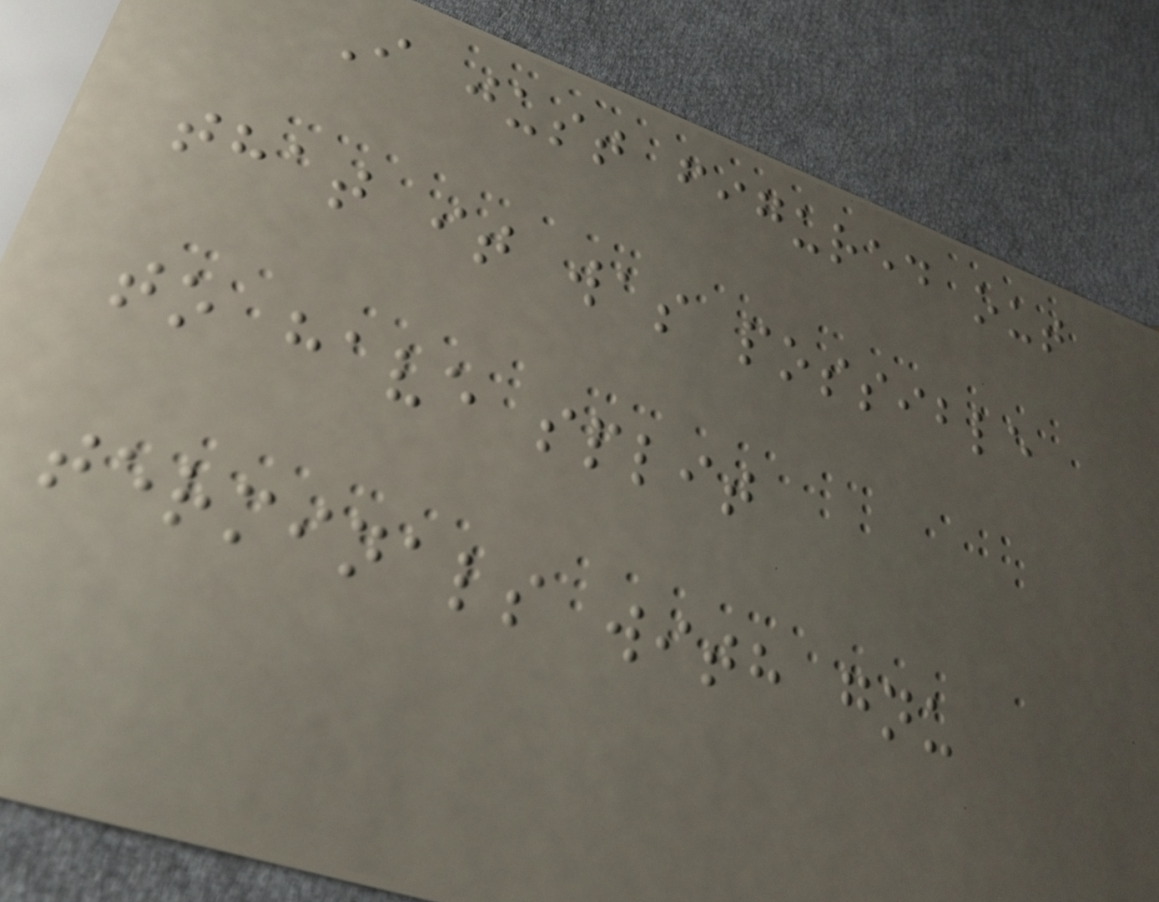I just figured out
that it was possible
to have split
terminals with gnu
